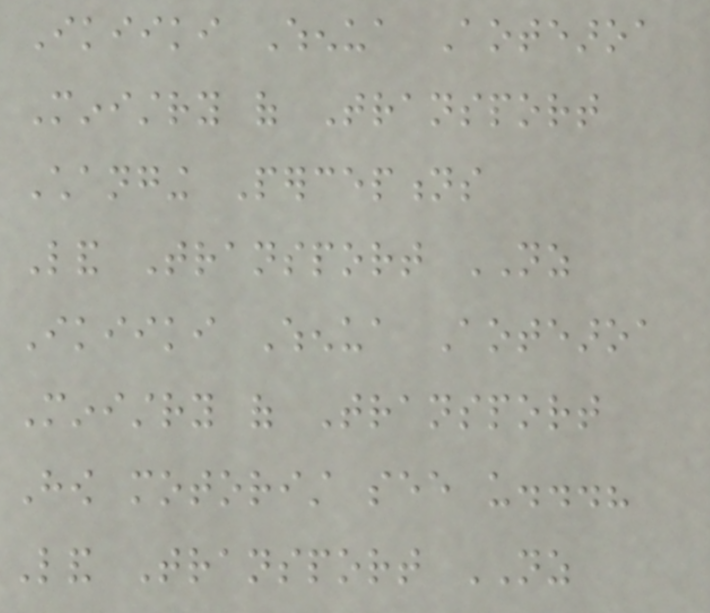Ikiiki Whenua Aotearoa
Ministry of Transport
Changing Perceptions
Land Transport NZ
Ikiiki Whenua Aotearoa
Ministry of Transport
How motorist see us...?
Land Transport NZ
